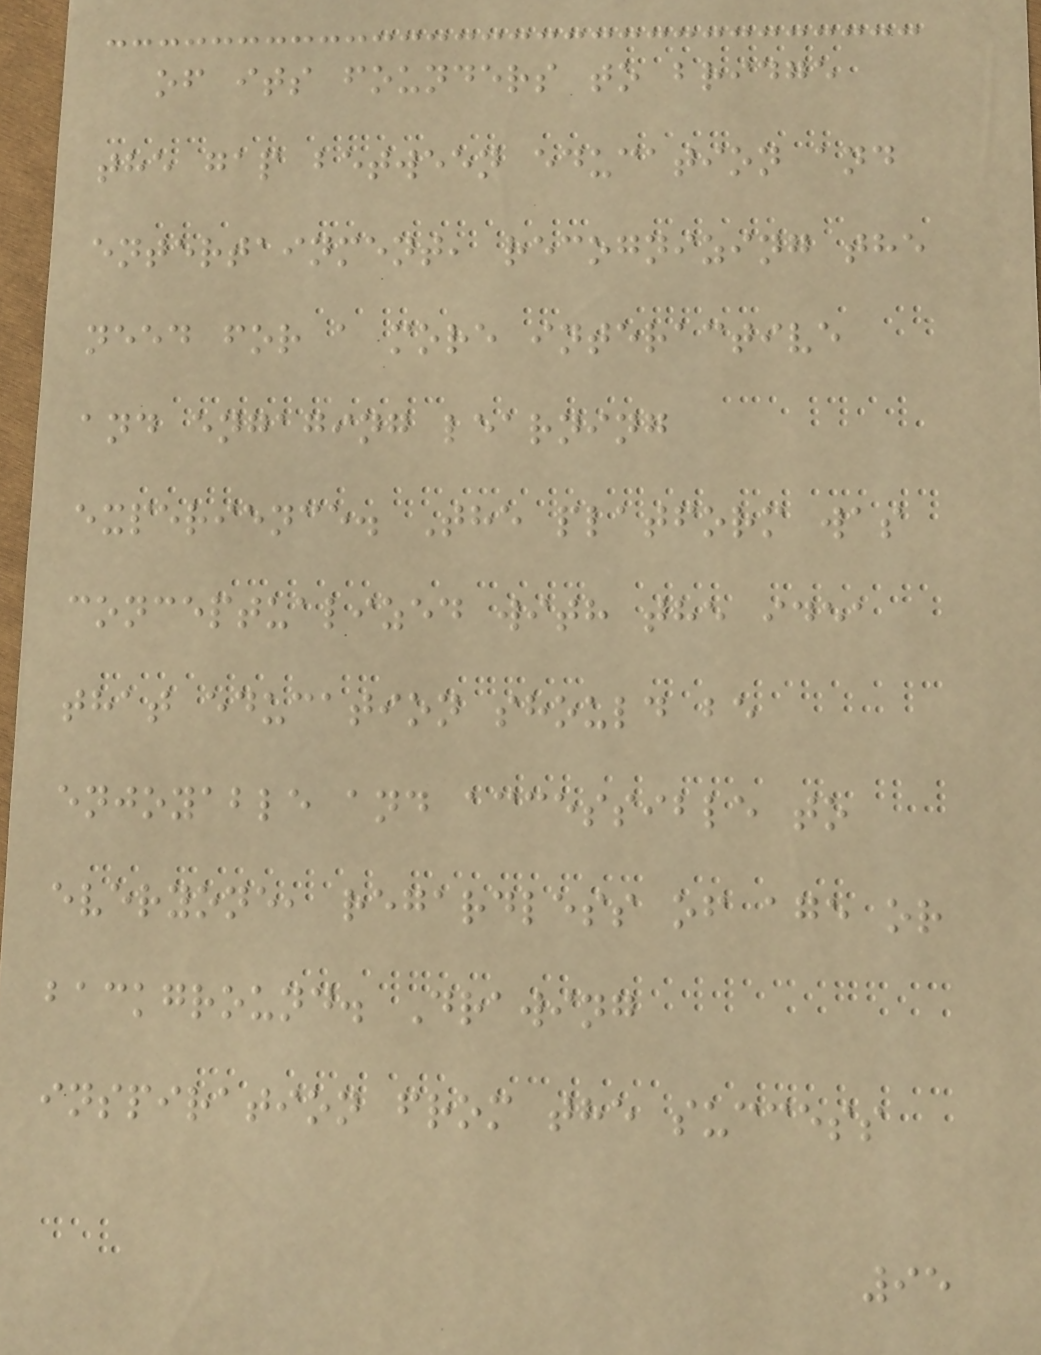of its founders to bridge
the gap between education and
entertainment, recognizing the
need for a more interactive
and engaging learning
experience. The platform was
conceptualized with the idea
that education should be
enjoyable and accessible to
everyone, regardless of age or
background. Drawing
inspiration from the success
95
